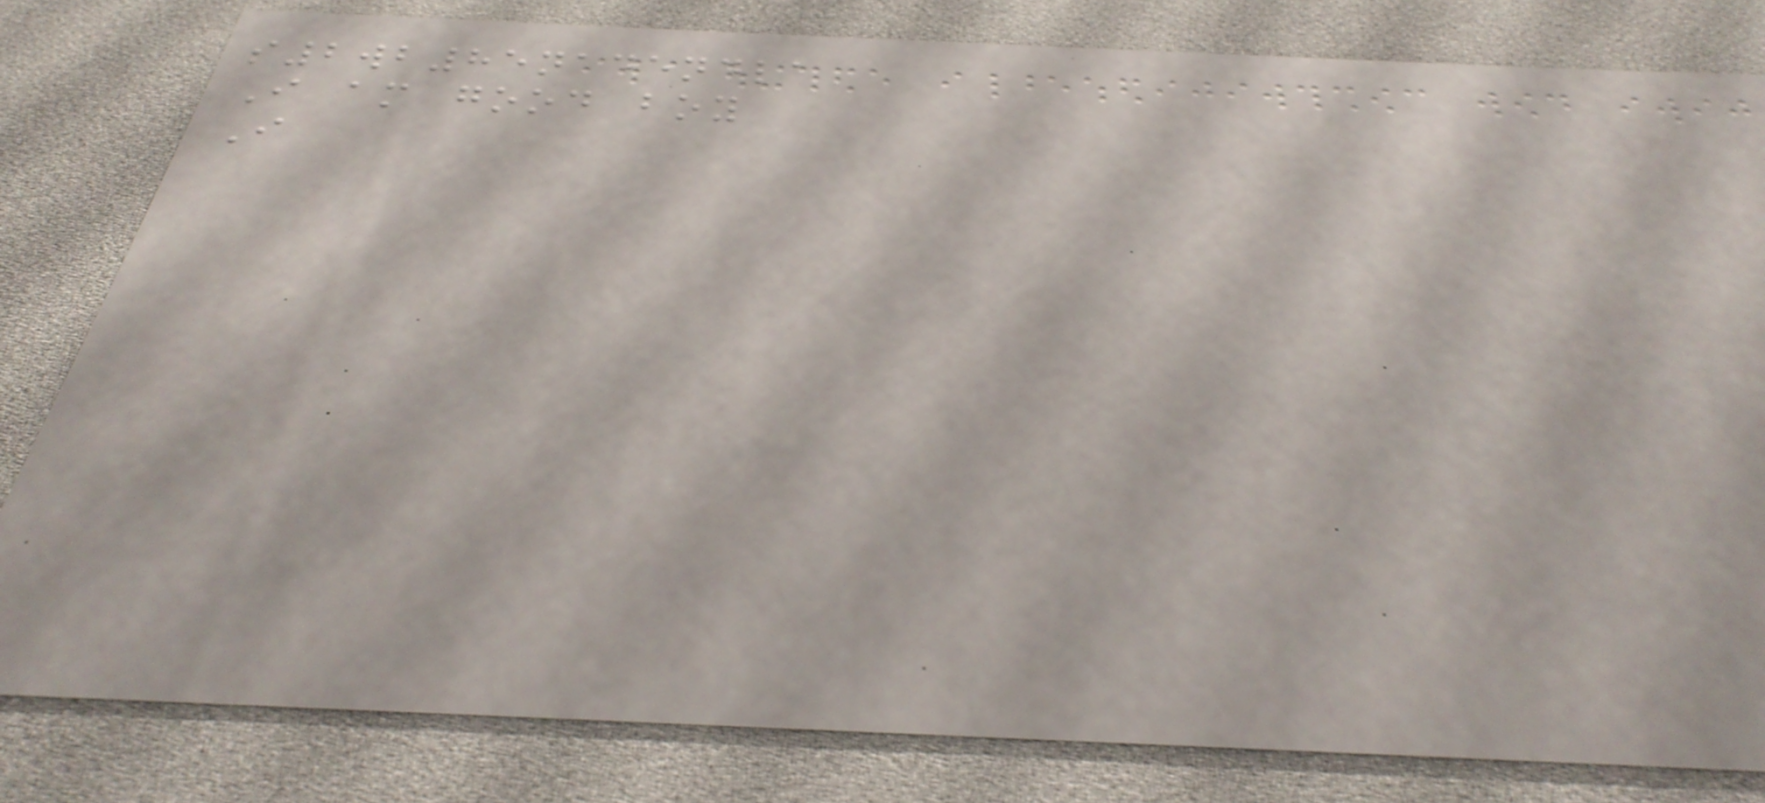s2wb85nadendla
I am good boy
I
